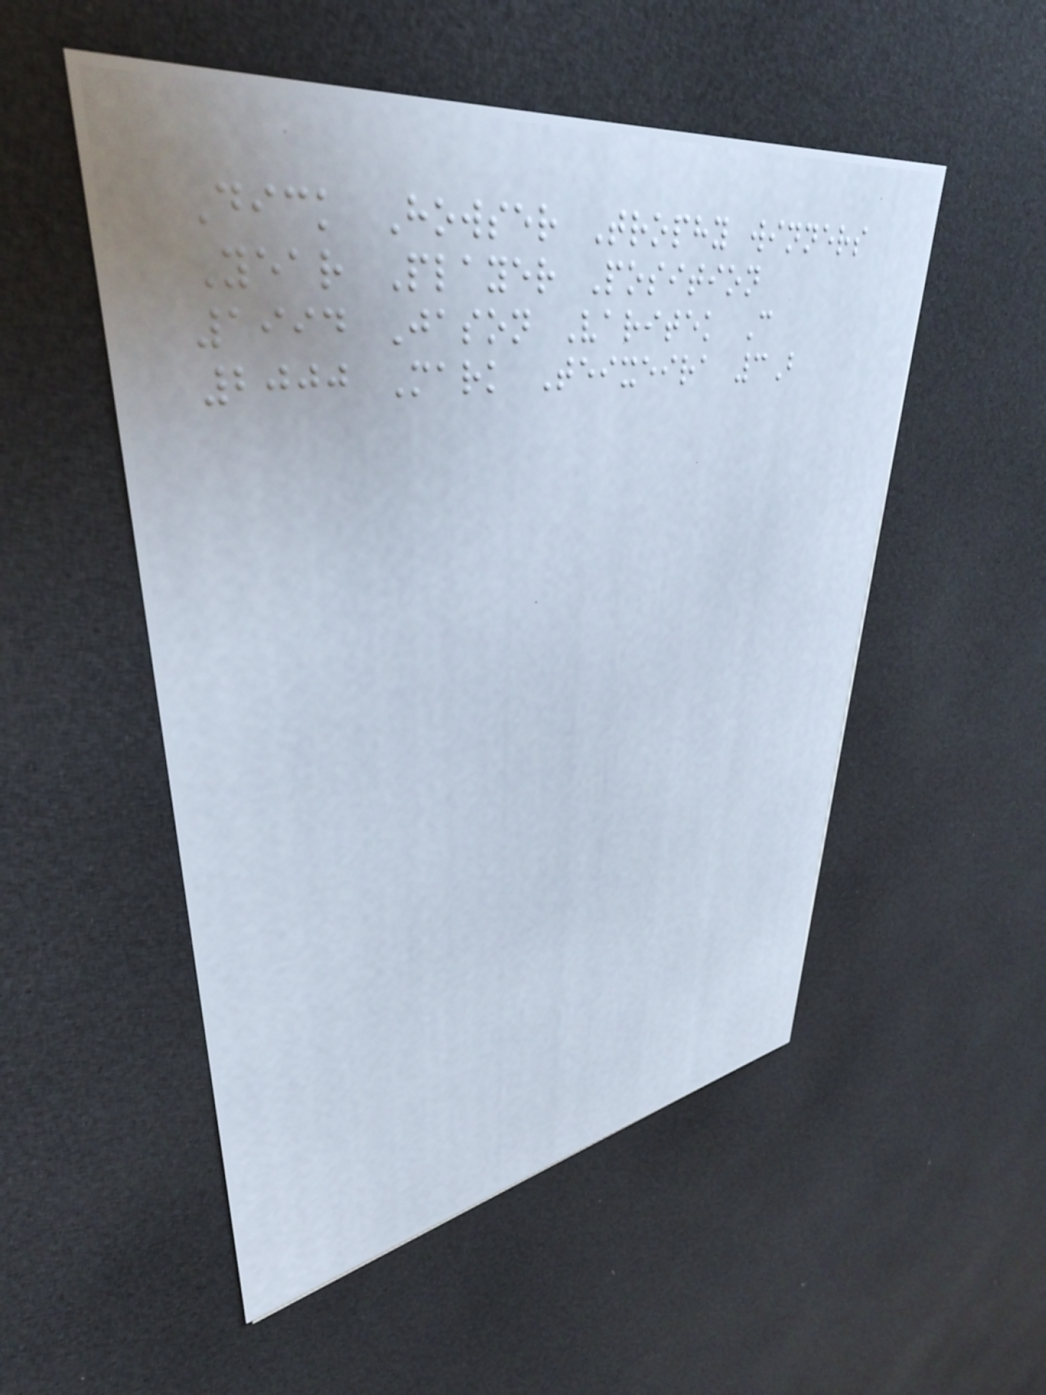Dick Howser Trophy winners
Year Player Position
1994 Jason Varitek C
2000 Mark Teixeira 3B
